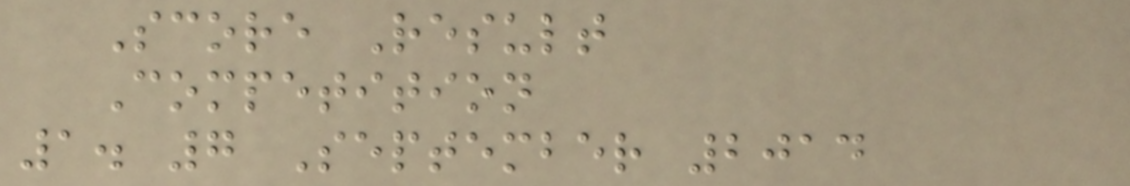Score Result
Competition
1. 7 September 2014
